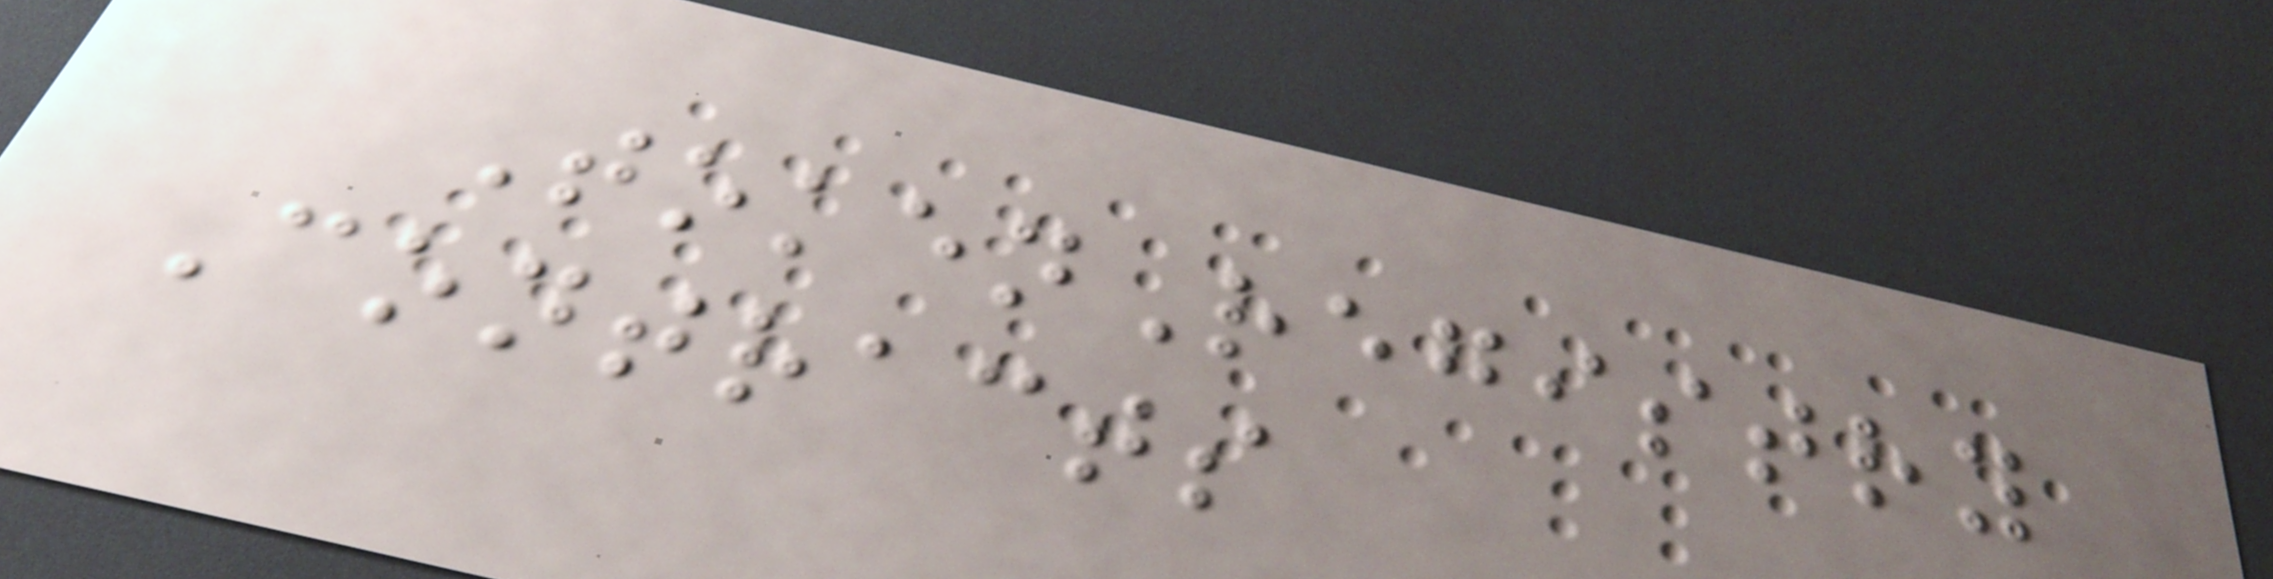TokenRegistry
Contracts
